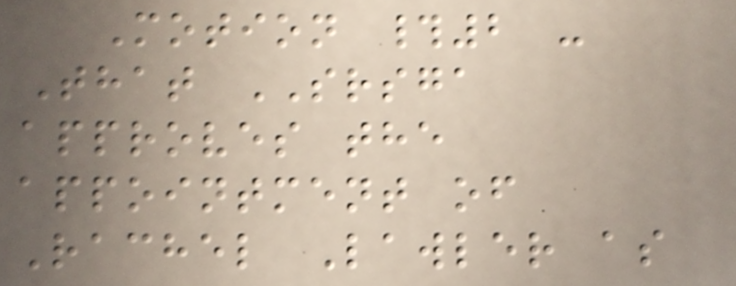Motion #2 -
That SRSGA
approves the
appointment of
Rachel Lawler as
